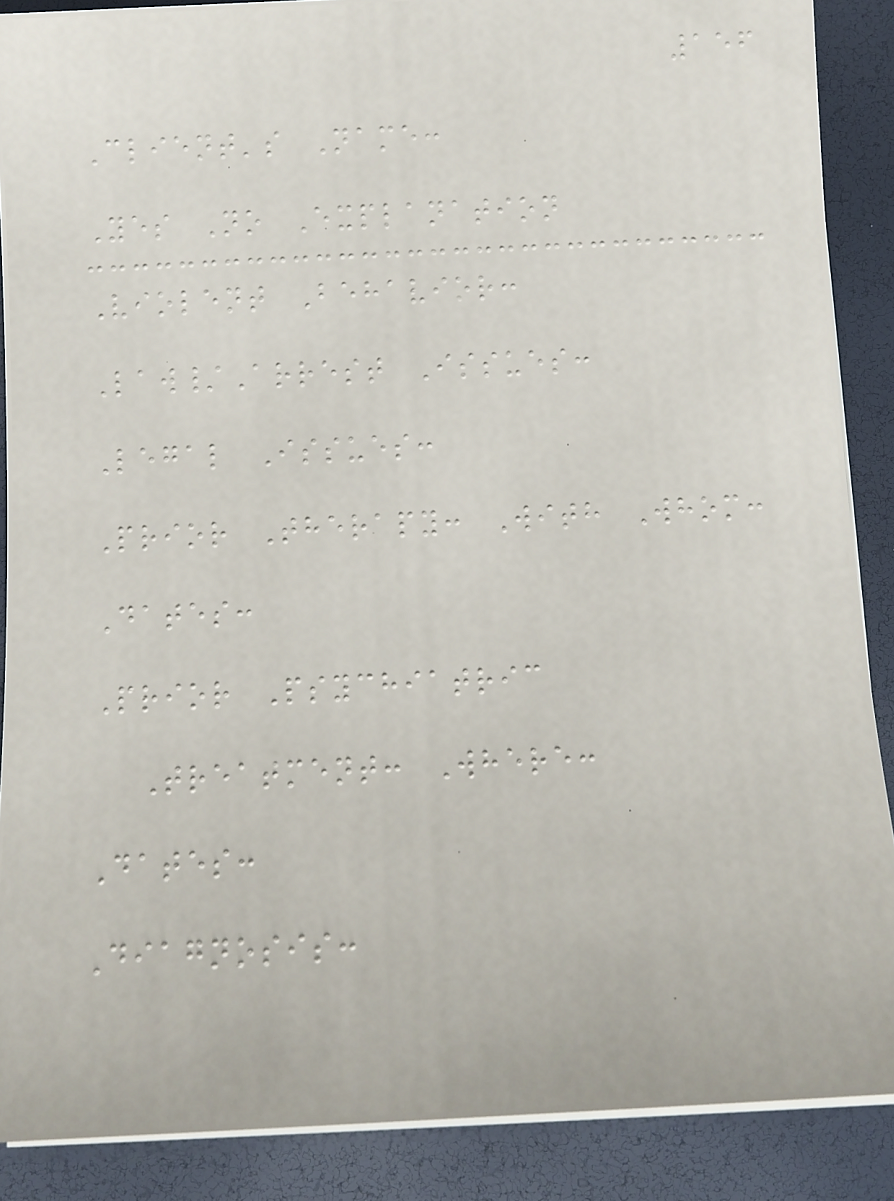156
Client's Name:
Yes No Explanation
Violent Behavior:
Law/Arrest Issues:
Legal Issues:
Prior Therapy: With Whom:
Dates:
Prior Psychiatric
Treatment: Where:
Dates:
Diagnosis:
